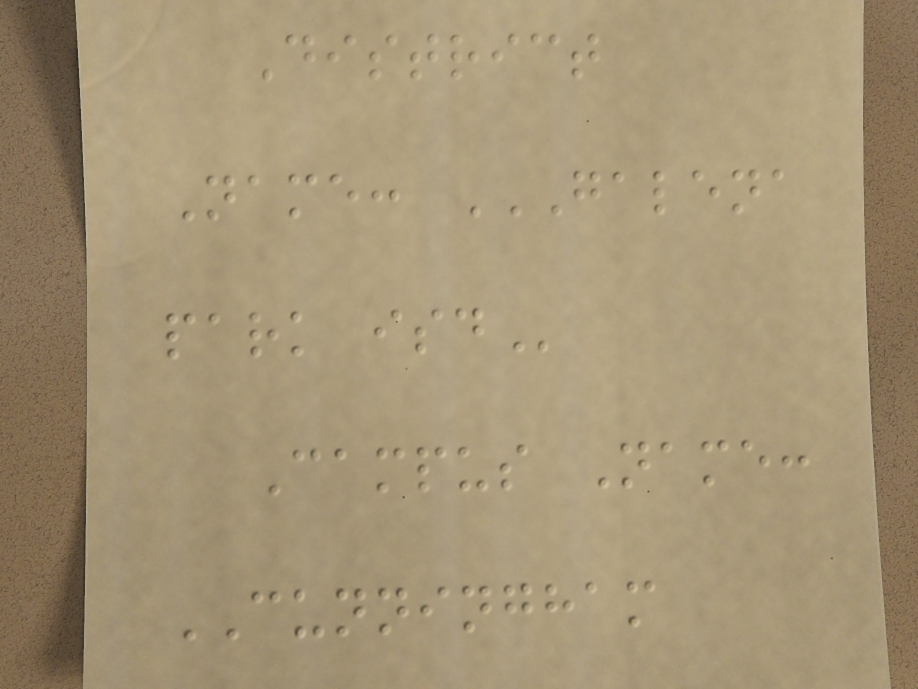District
Name: GALENA
PARK ISD
Campus Name:
CUNNINGHAM
